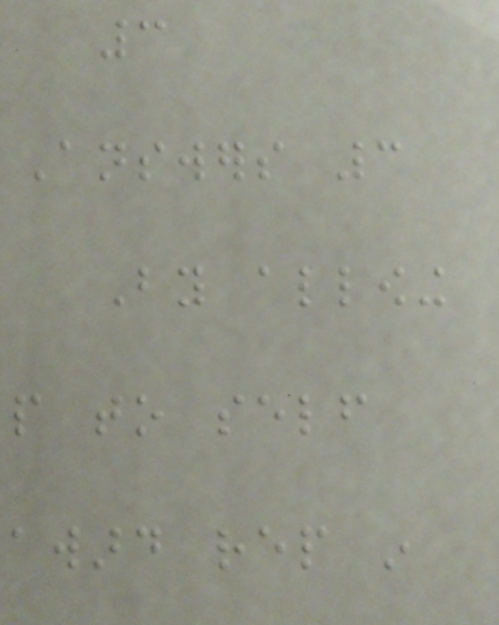3
Answers 3
By allowing
people to self
award rep in
